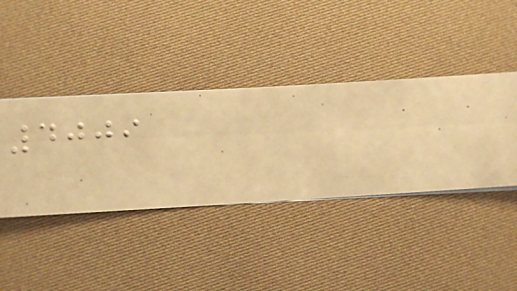4009
